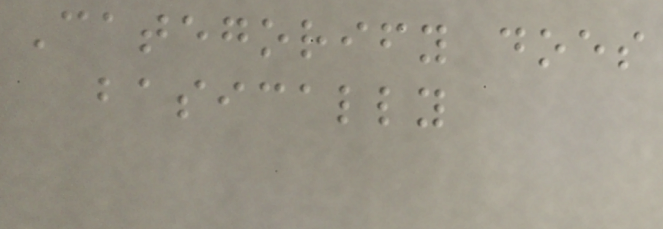Categorify does
basically
